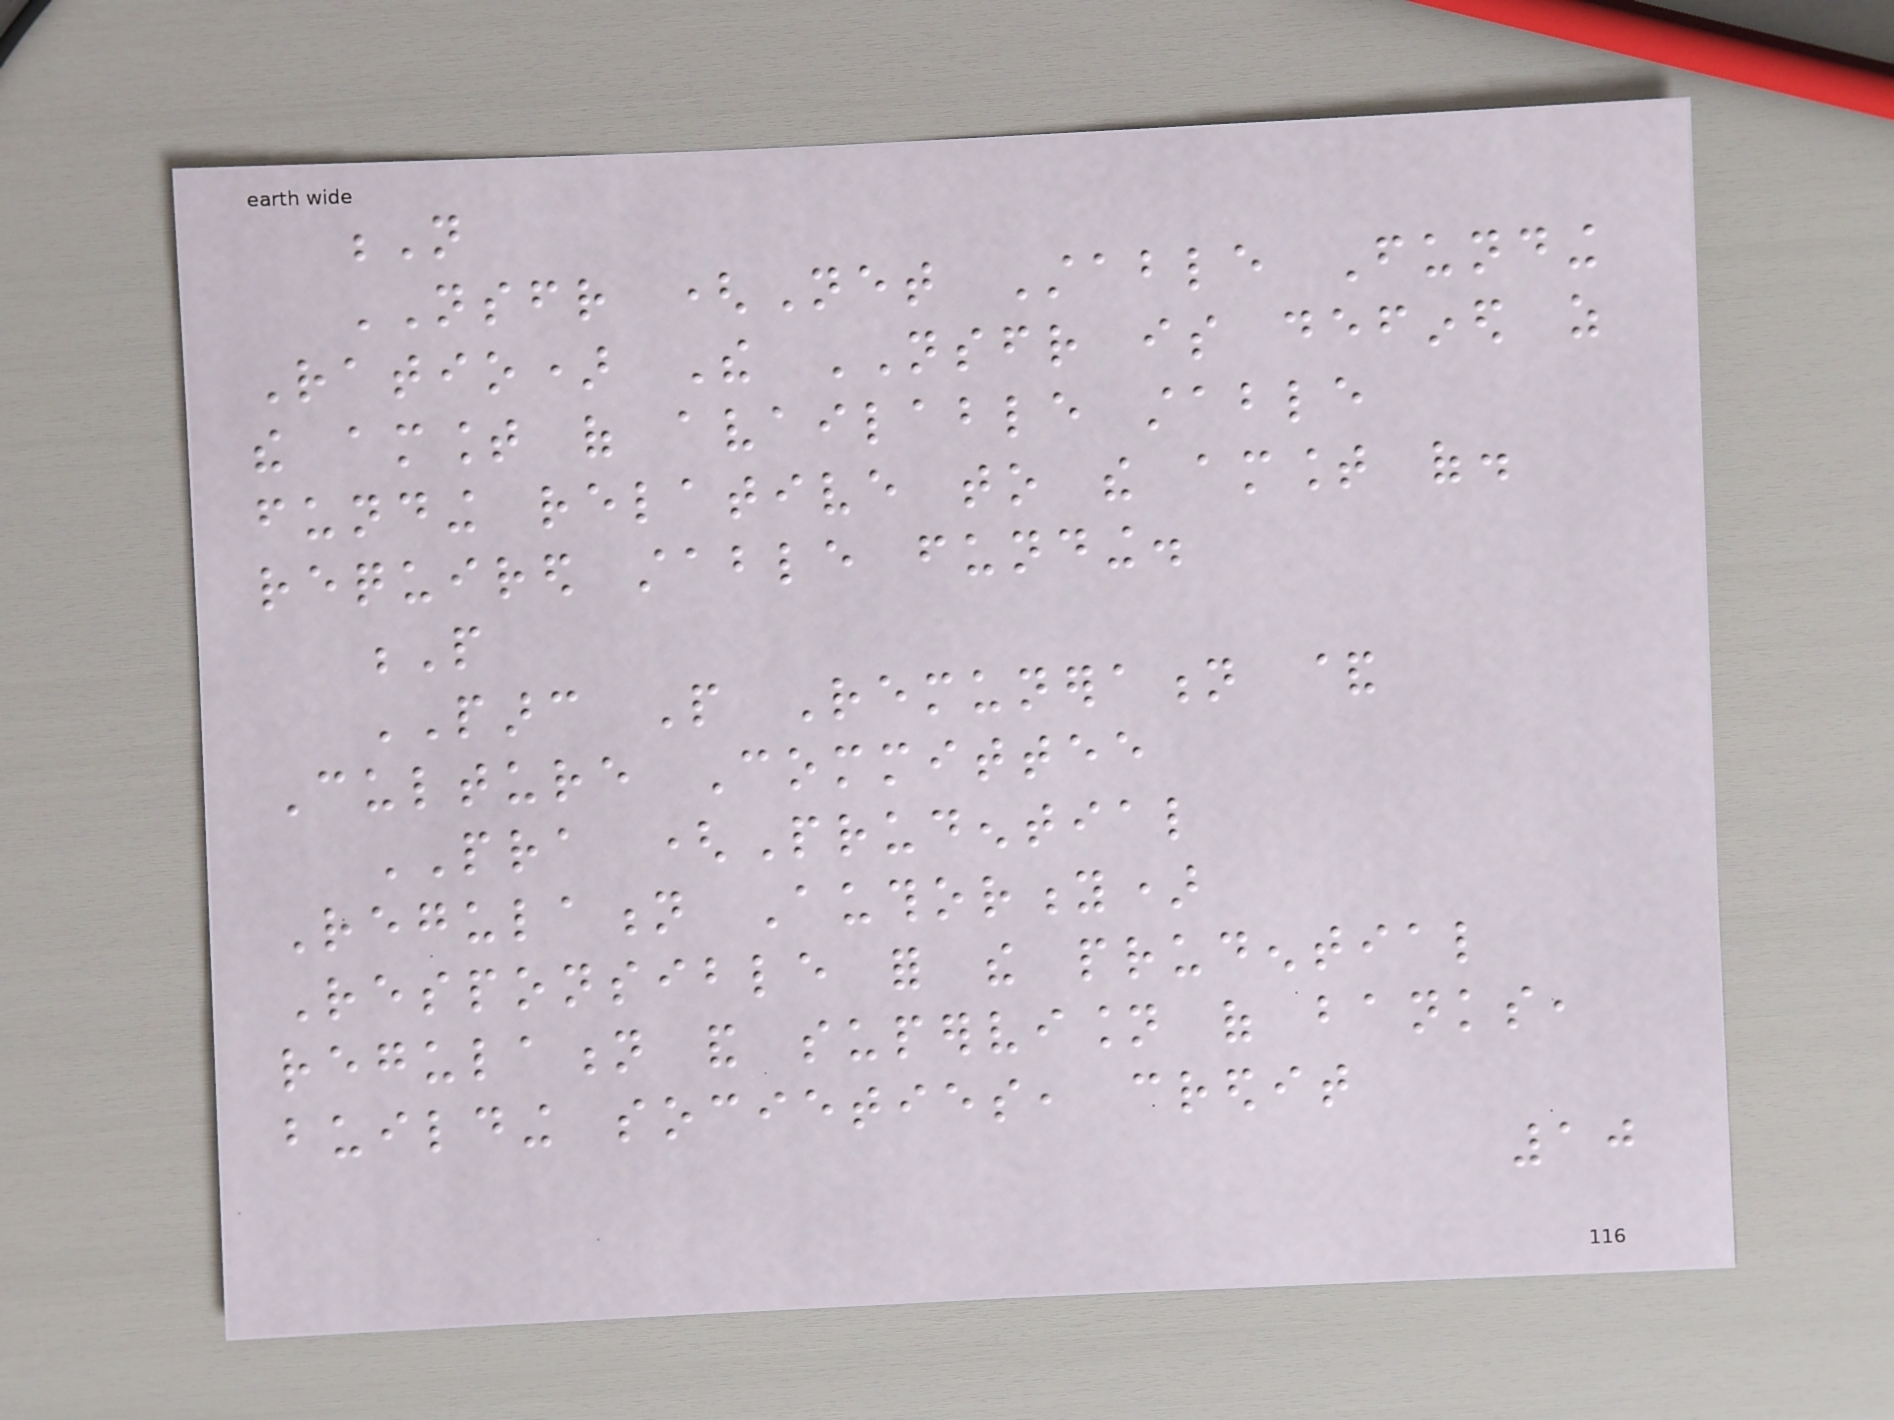N
NSFR (Net Stable Funding
Ratio) The NSFR is defined as
the amount of available stable
funding relative to the amount of.
required stable funding.
P
PARC People Remuneration &
Culture Committee
PRA (Prudential
Regulation Authority)
Responsible for the prudential
regulation and supervision of banks,
building societies, credit
10
